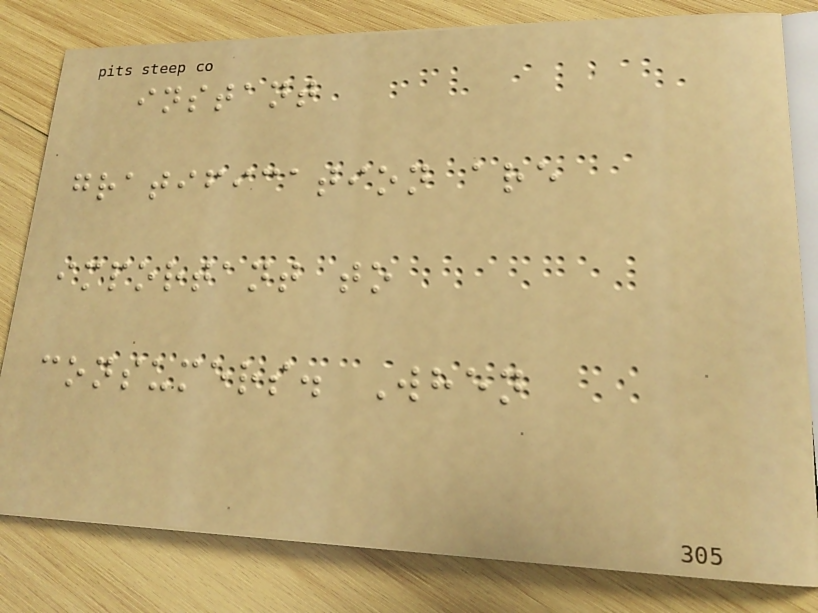instant
gratification are
important to
consumers. When
